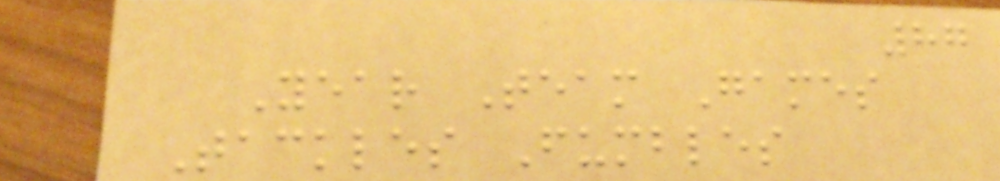87
Year Team Games
Tackles Fumbles
